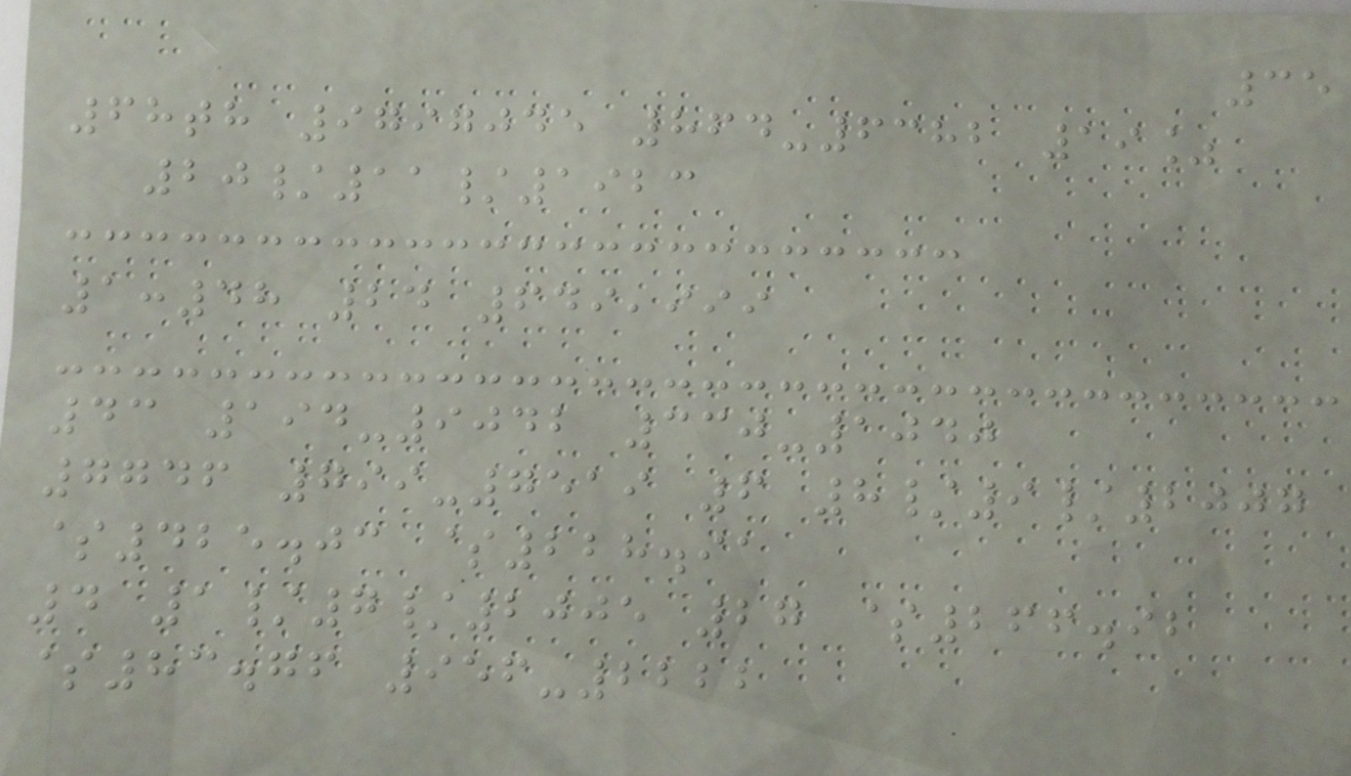35
68th 9797045 864-6382 19%
20/11/1923
1:48 24 649,999
43 194-9042 330-1040
7746 799-7519 6 8/9/2007
$425.03 $228.91
4 1/7/2005 27 $266.92
$83.76 956-2222
